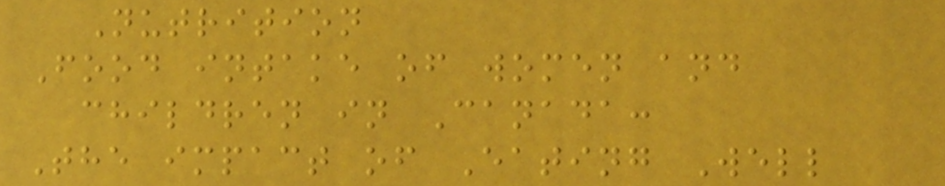Nutrition
Food intake of women and
children in Canada:
The impact of Eating Well
